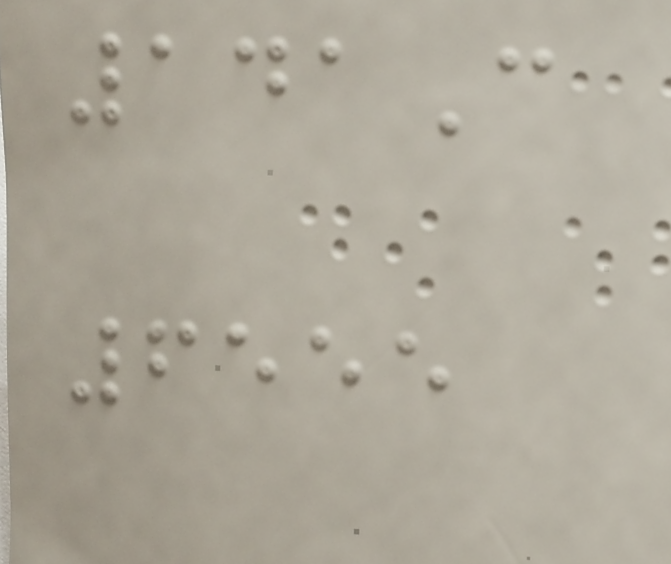141C
6555
